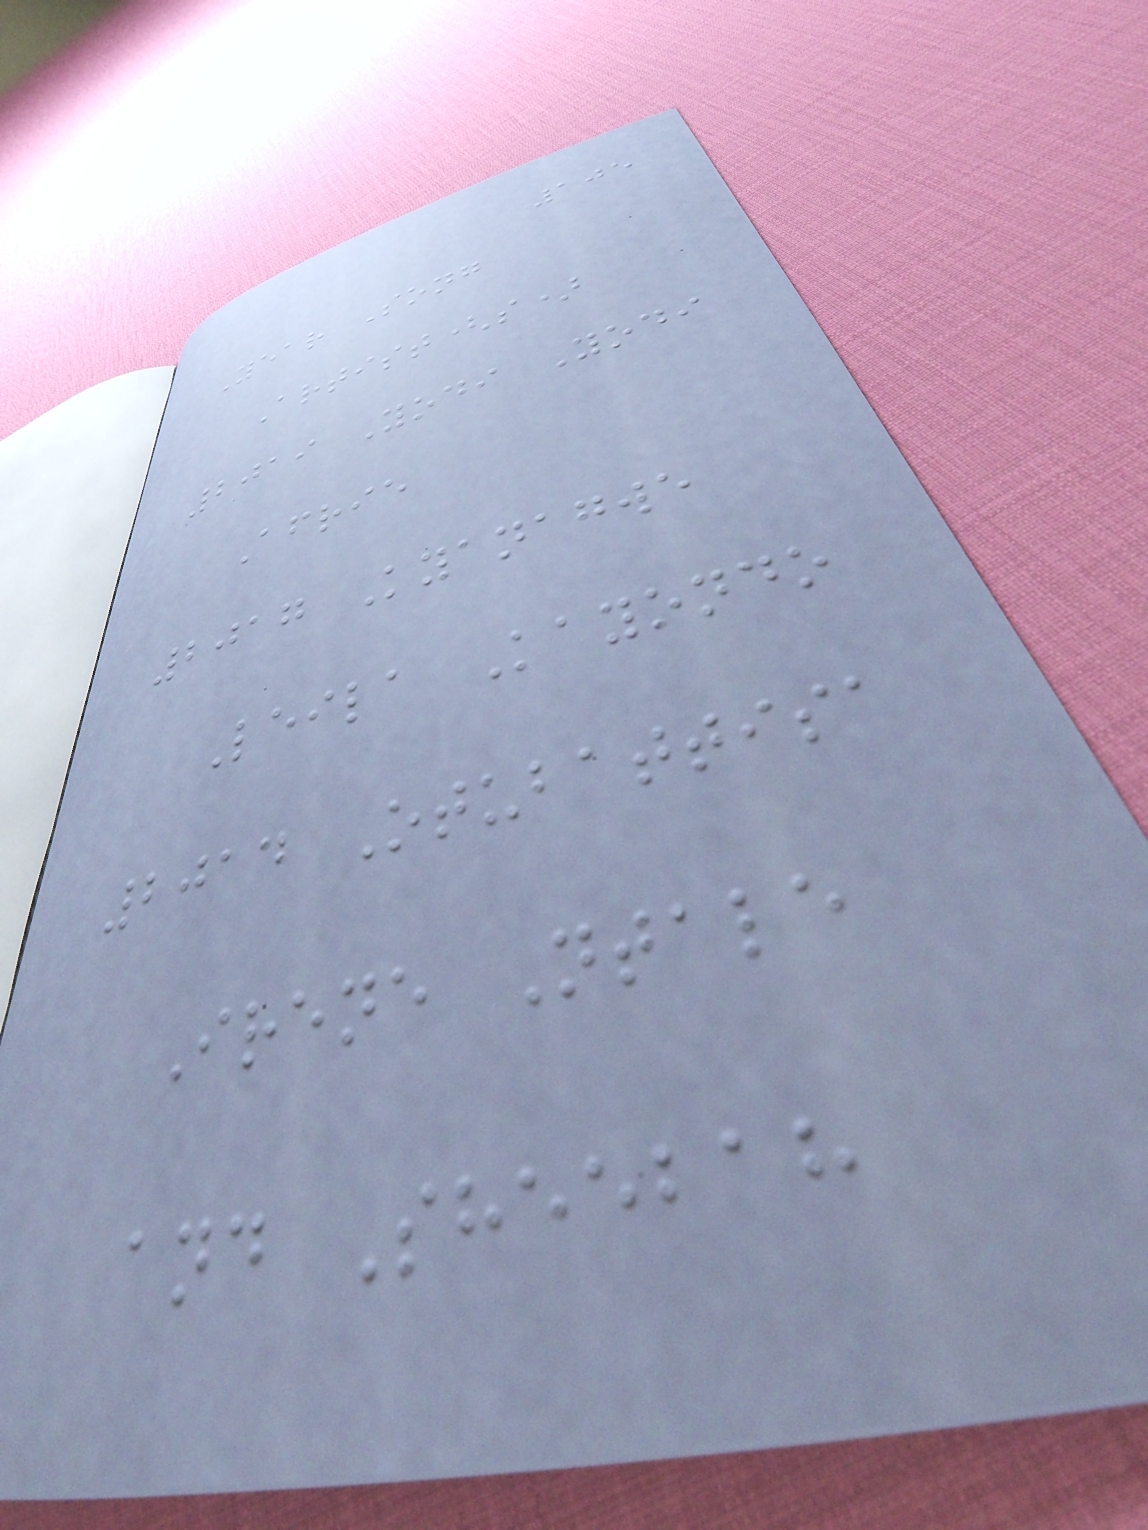105
Year Song
Artist(s)
2019 Yodi Yodi
Afrie
2017 Kyanagwe
Leila Kayondo
2014 Otubattisa
Irene Ntale
and Sheebah
